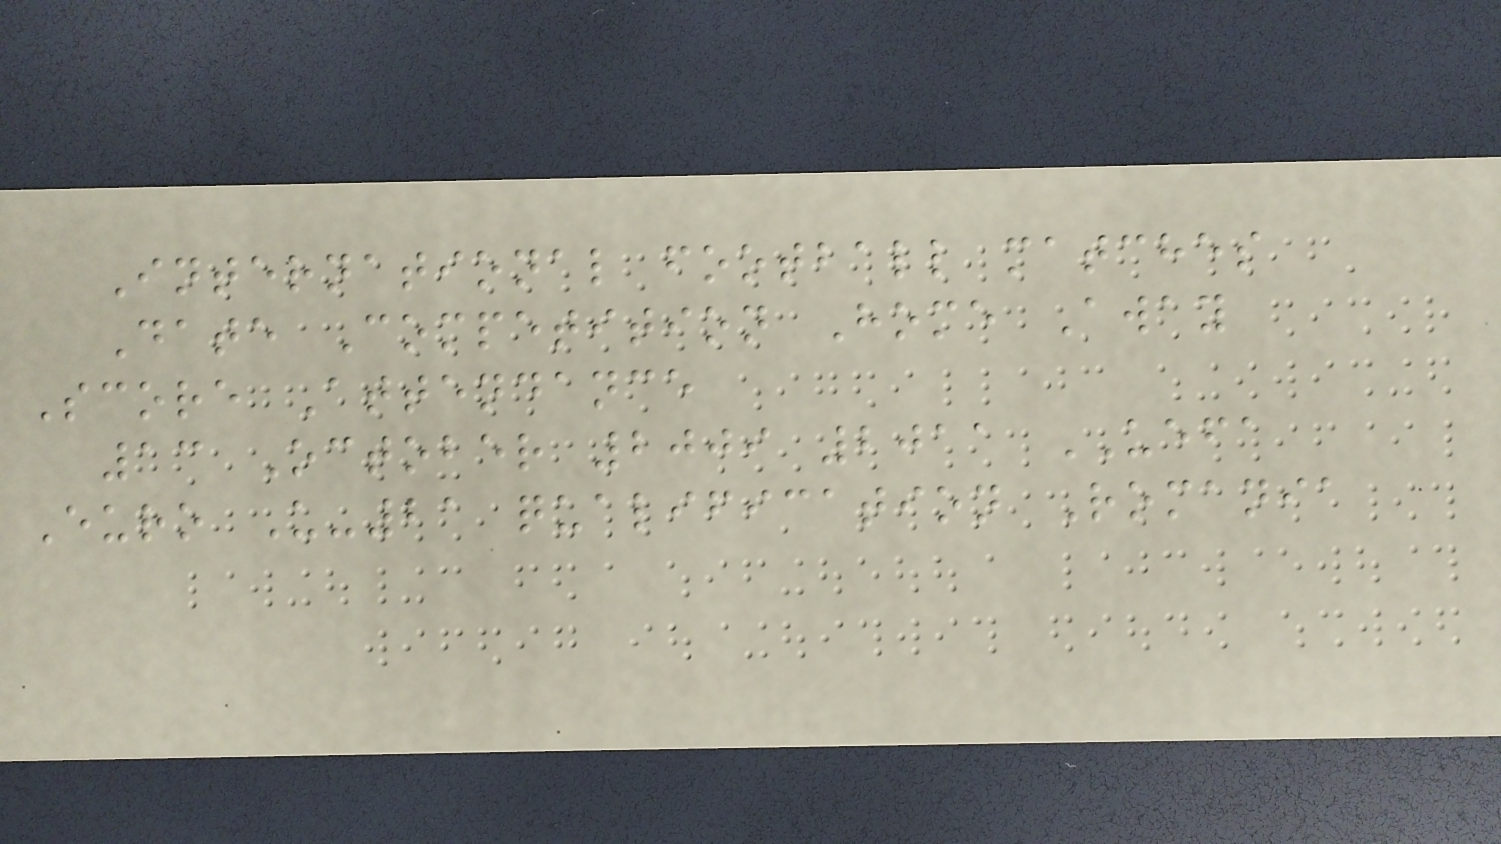International football matches
Date Competition Home Away
Score Attendance
13 October 2009 2011 UEFA
Euro U-21 qualification Romania
